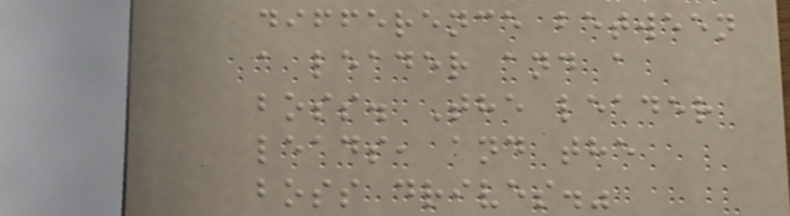difference between
a leader and a
boss. The leader
leads, and the
boss drives."
